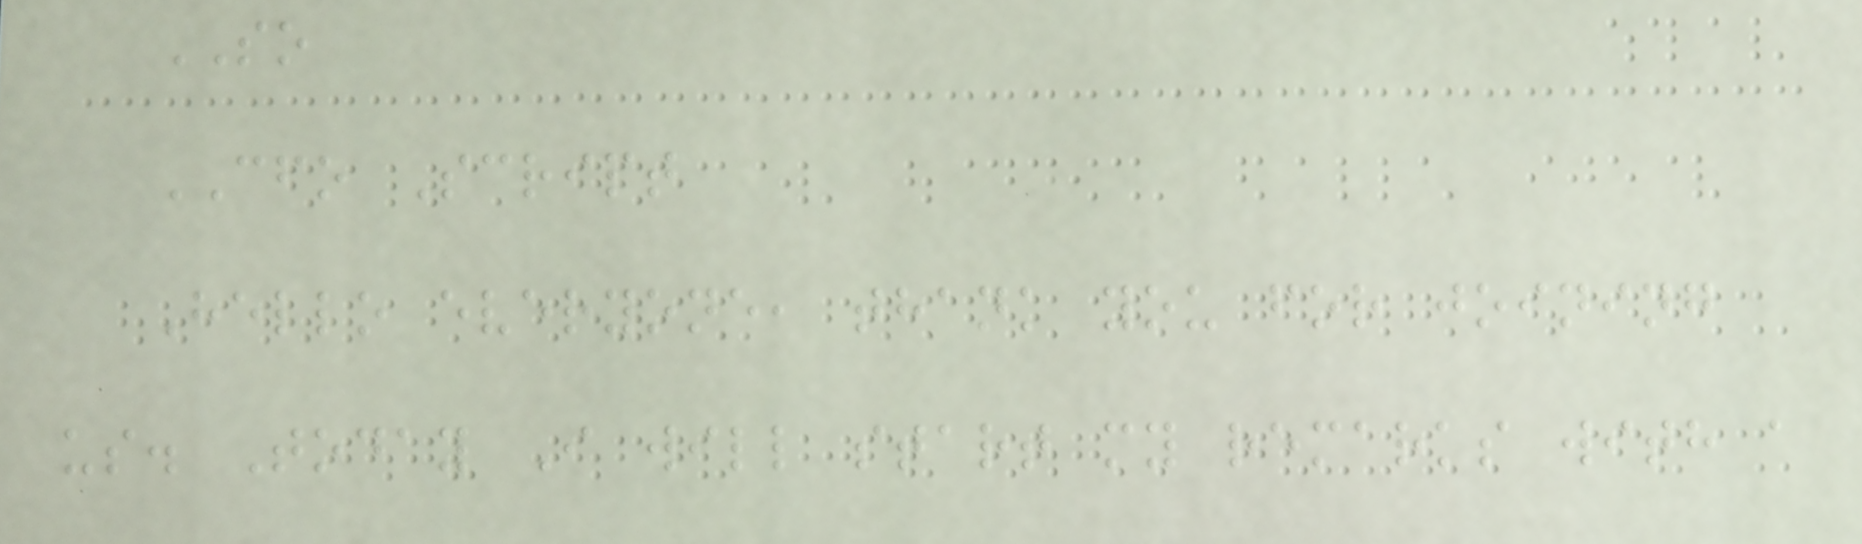SO
CFO Script
Hello everyone, thank you for joining
us. Today I will start my remarks with a
